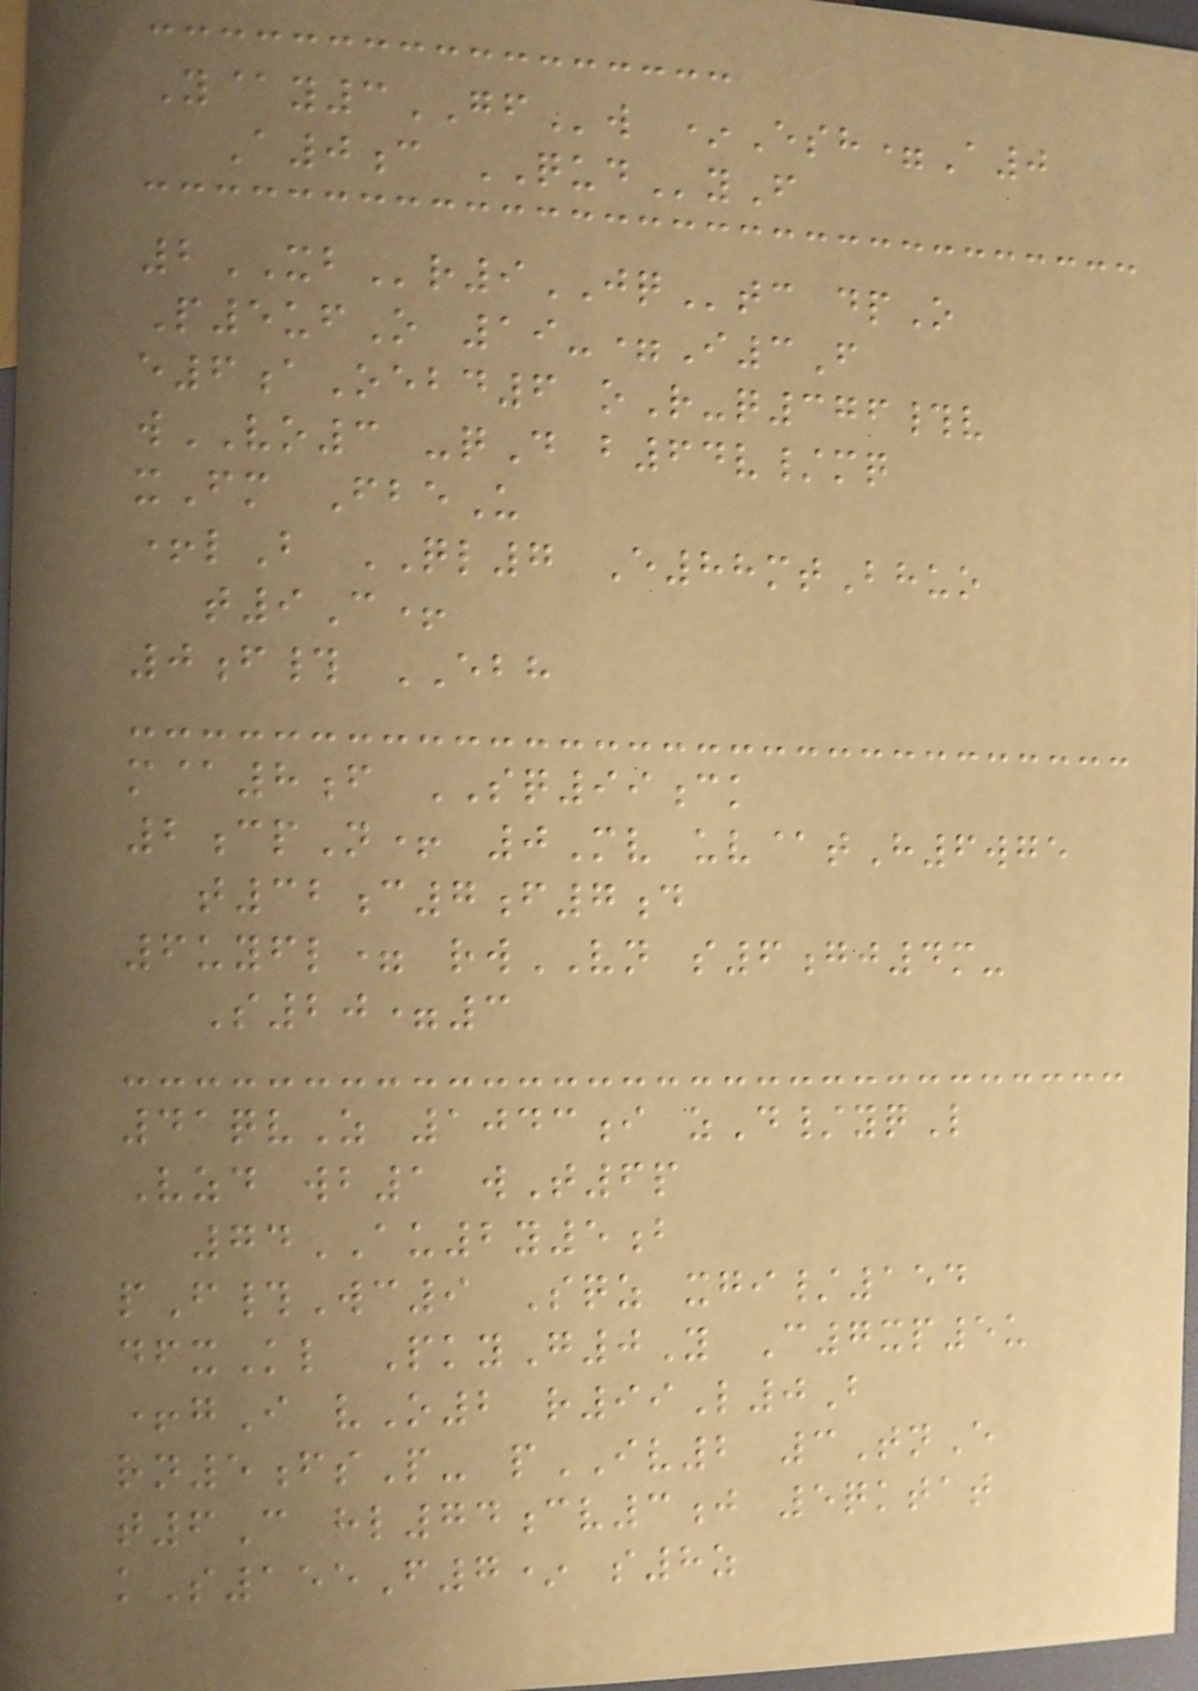Y@y3GFw *Esh=A0
A0c QUDyF
2XBr9JQtc dpO
P5ufO 19-=I3F
e6aOebd6 oR-q376#v
wVO3 -qD b64v/mq
xFm FbeU
+lB QL7 E88mtBhuo
t9C+
0f# EBH
m@8f SQ99ck
2cpN+ 0Mv uv@tH6wge
t32c7f7d
6uyfl= rwVN s6gj4m-
S20=3
41qvZ 1043i zD/yqL
Vzd wb1 wT6p
74AU2y5b
pF#Wc9 Sqz xgi/154
dfxKl PkyG0Y C7xp5u
+gI vO2 r99L0B
rn5fsP- pIV2 3TnE
t6C hl74cv3j 5qktat
kS155F7* s8z
